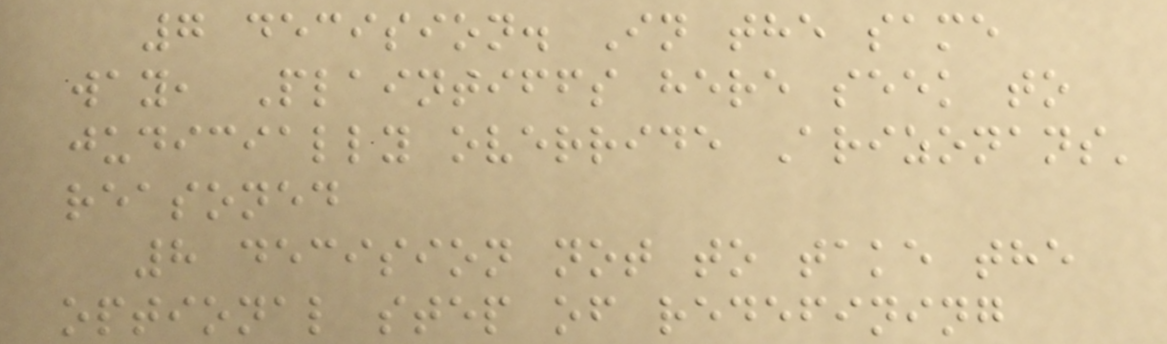7 decision. In the same
way, Plaintiffs here seek to
judicially override Arizonans'
reasoned
8 decision not to take the
optional step of redefining
